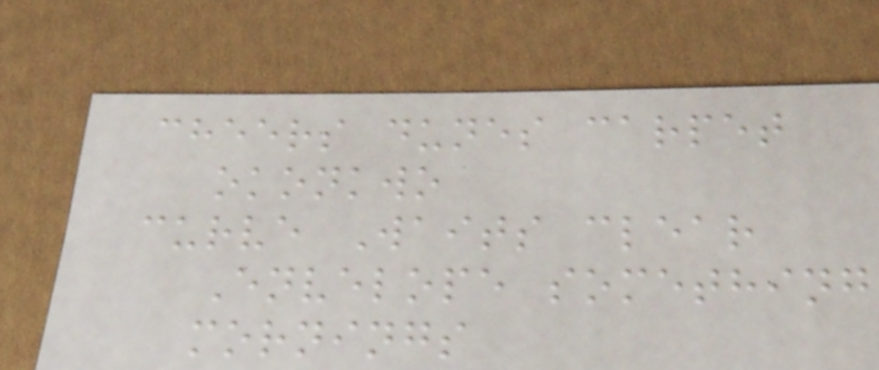cheers dunes carpet
okonkwo
curve Waits clear
Envelope something
mornings
